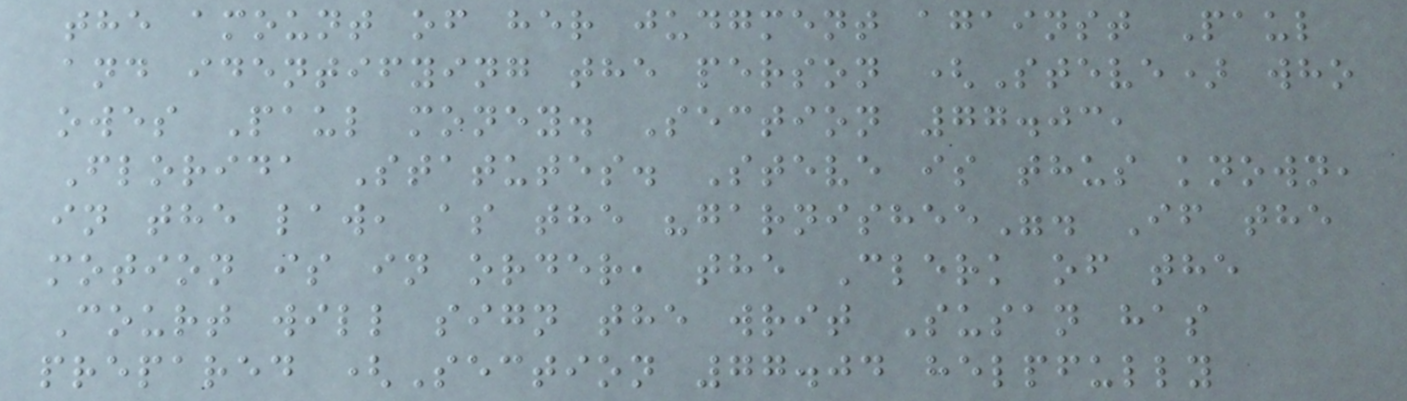the amount of her judgment against Paul
and identifying the person (Steve) who
owes Paul money. Section 77.03,
Florida Statutes. Steve is thus known,
in the law, as the "garnishee". If the
motion is in order, the Clerk of the
Court will sign the writ Susan has
prepared (Section 77.04 helpfully
